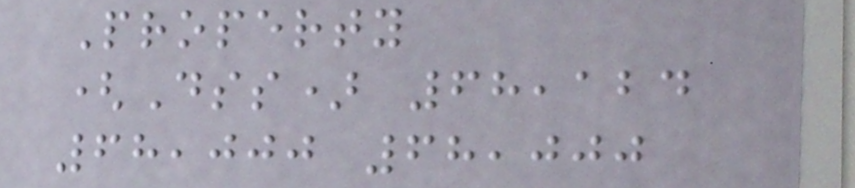Property
(Dss) 68,124
68,000 68,000
